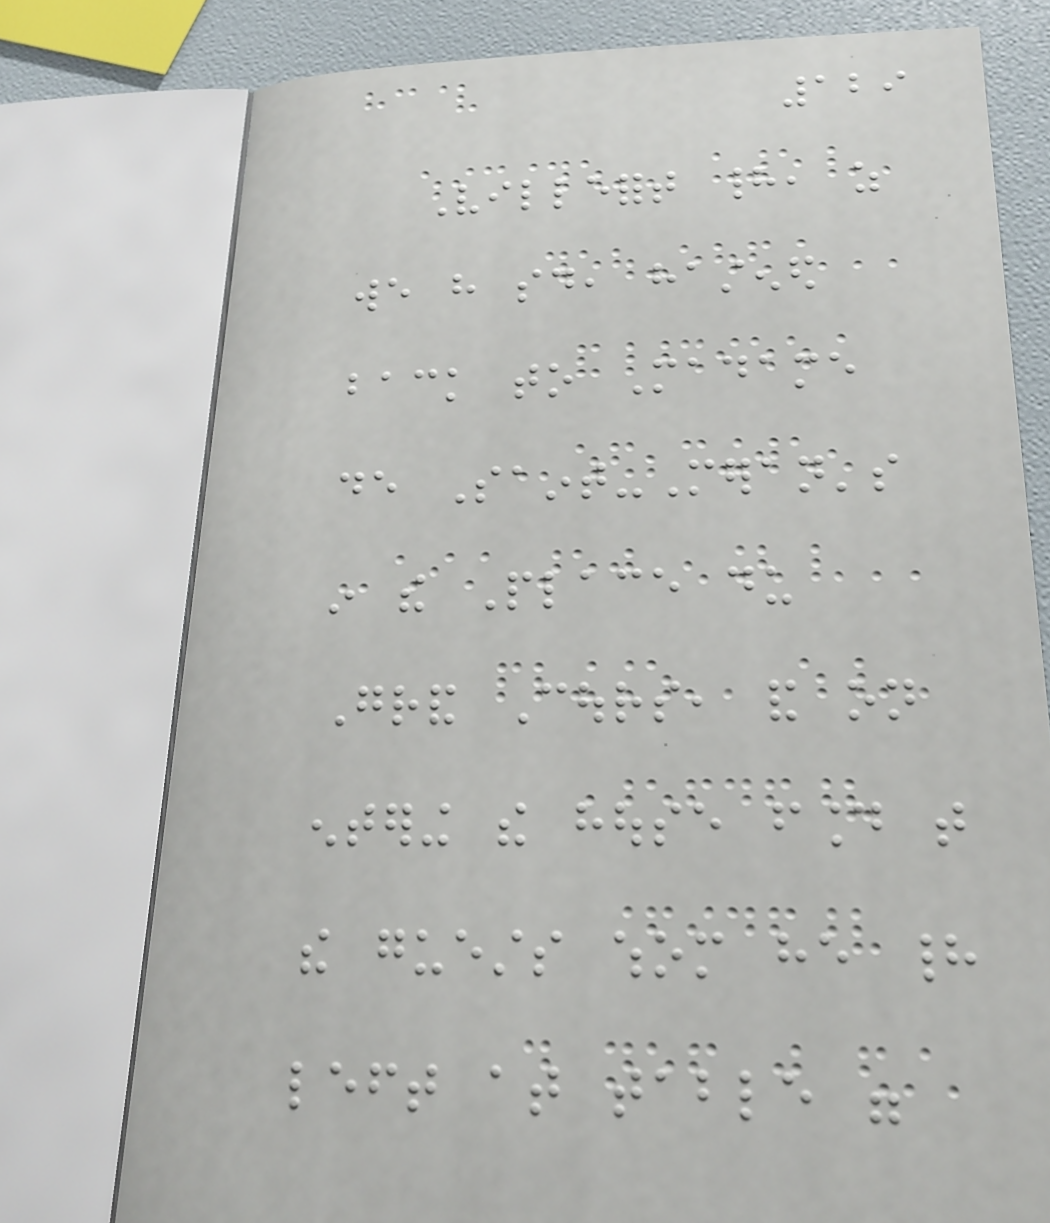129
Villefort had, as
we have said, hastened
back to Madame
de Saint-Meran's
in the Place du
Grand Cours, and on
entering the house found that
the guests whom he had
left at table were
